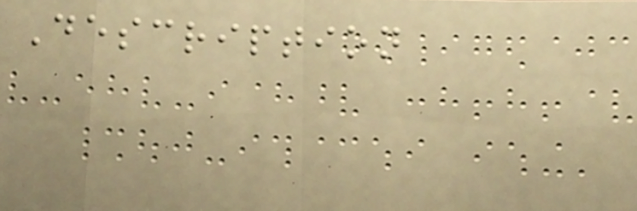Description
